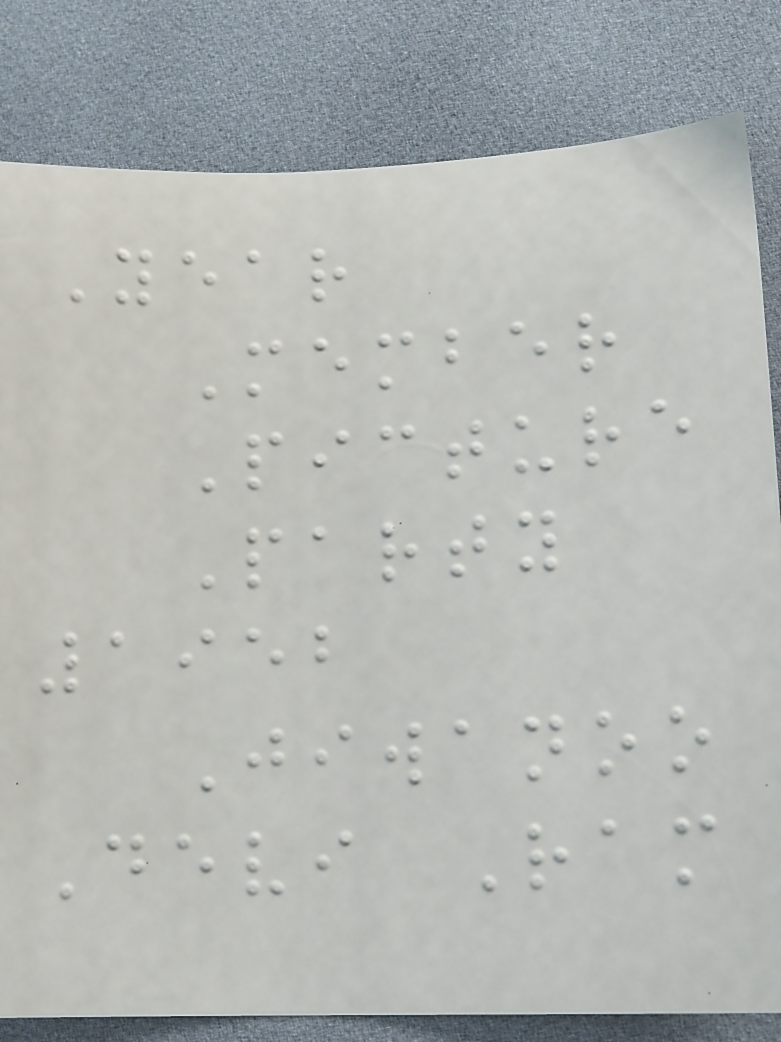Year
Member
Picture
Party
1952
Jiwanoo
Devi Ram
